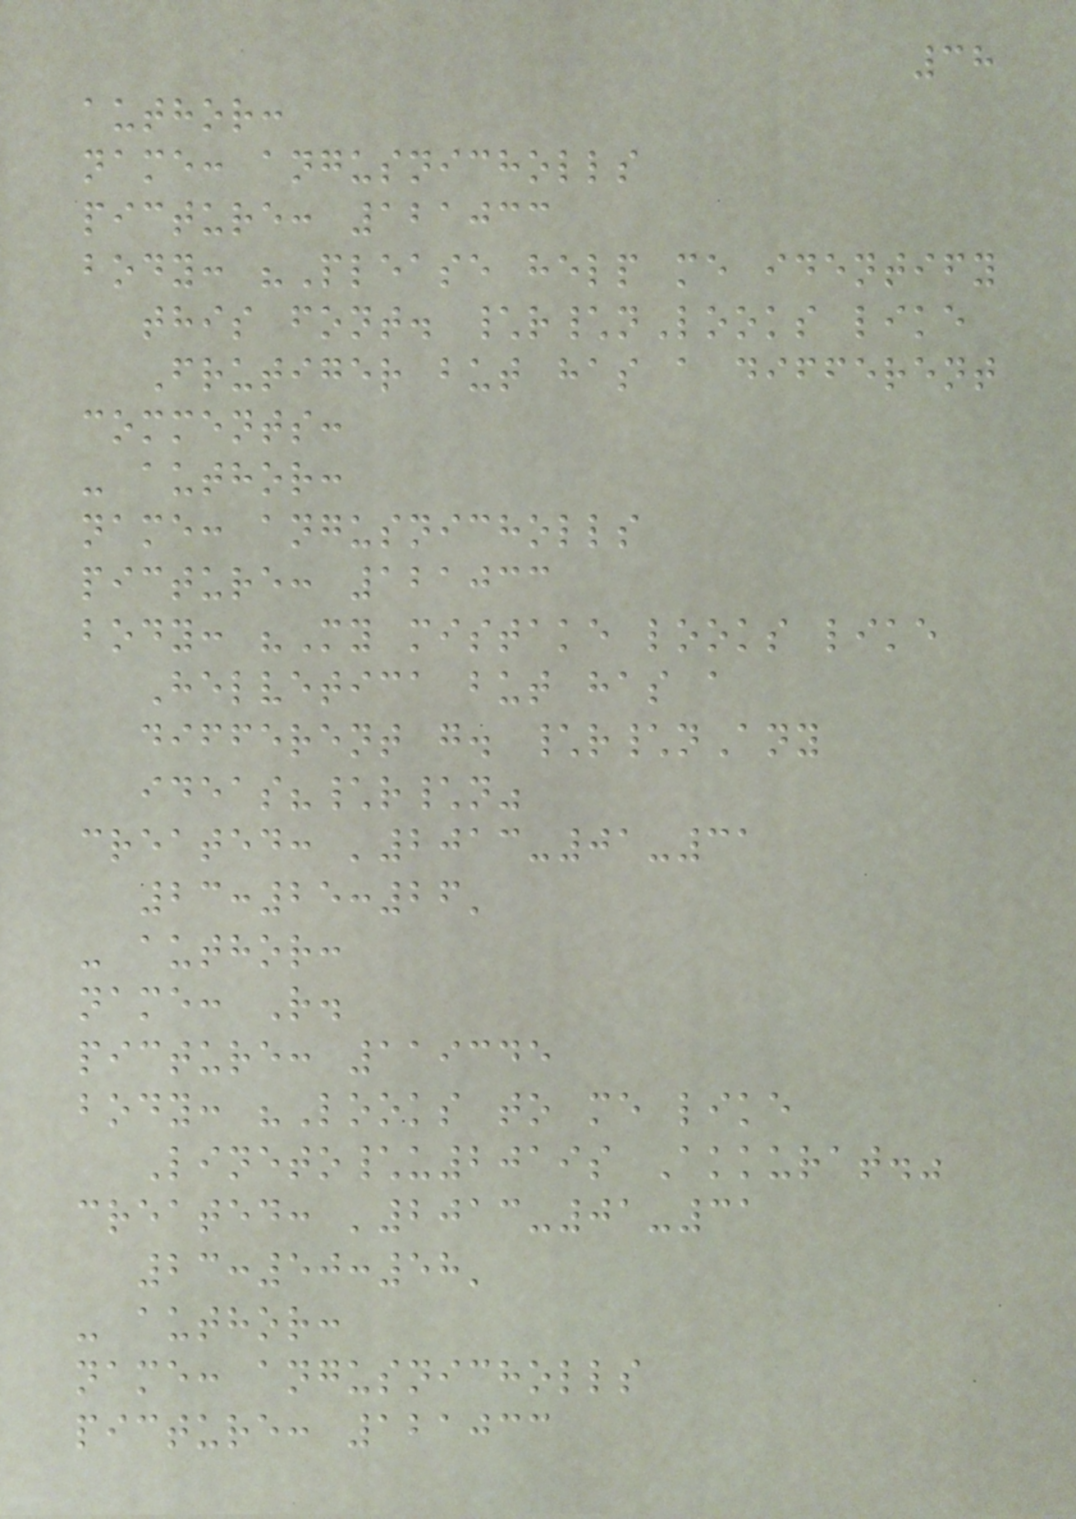38
author:
name: angusnicholls
picture: 121033
body: "Please help me identify
this font. \r\nLooks like
Frutiger but has a different
comments:
- author:
name: angusnicholls
picture: 121033
body: "My mistake looks like
Helvetica but has a
different g. \r\nAny
ideas?\r\n"
created: '2013-01-31
23:25:26'
- author:
name: R.
picture: 119345
body: "Looks to me like
Lineto\u2019s Akkurat."
created: '2013-01-31
23:50:58'
- author:
name: angusnicholls
picture: 121033
